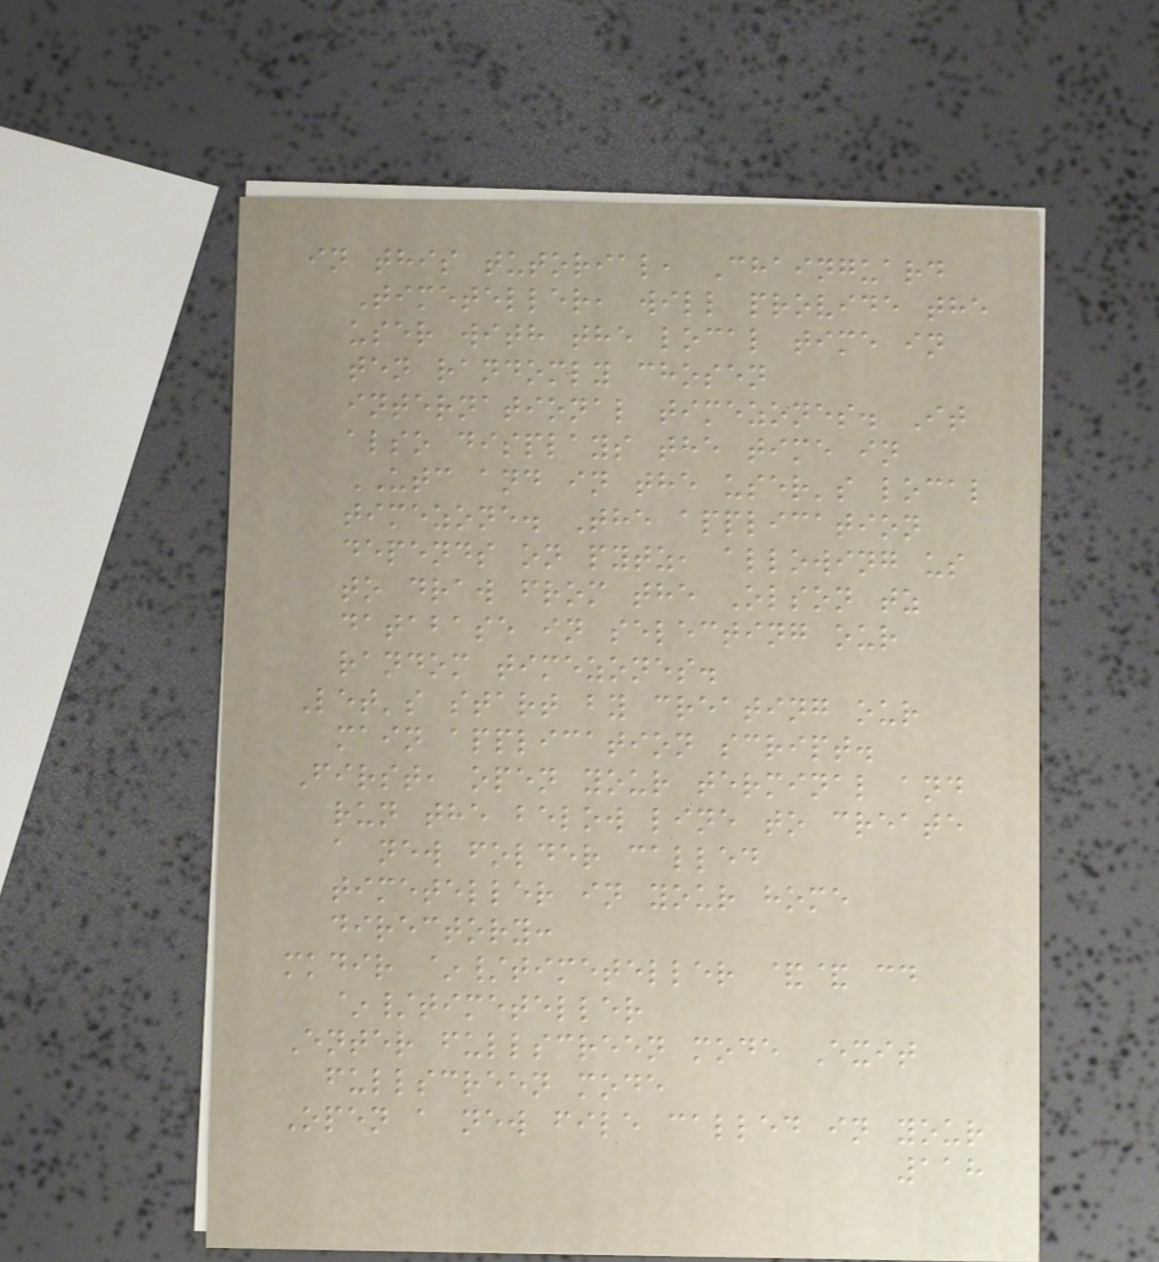in this tutorial, Chainguard
Timeteller, will provide the
user with the local time in
ten randomly chosen
international timezones. It
also displays the time in
UTC and in the user's local
timezone. The application
depends on pytz, allowing us
to draw from the Olson tz
database in selecting our
random timezones.
Let's start by creating our
main application script.
First, open your terminal and
run the below line to create
a new folder called
timeteller in your home
directory:
mkdir ~/timeteller && cd
~/timeteller
Enter fullscreen mode Exit
fullscreen mode
Open a new file called in your
118
